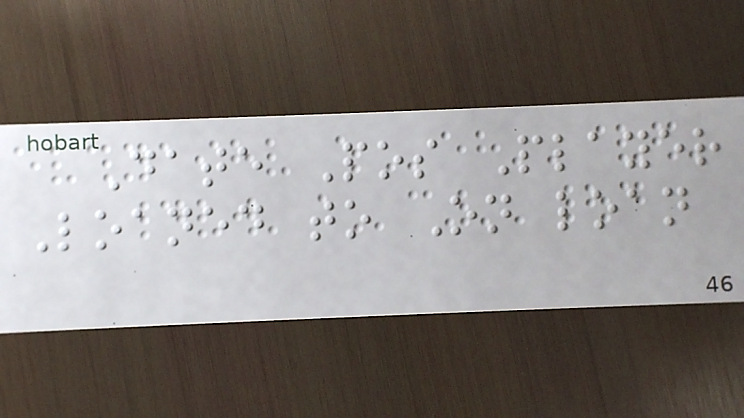Date Pos Player
Loaned to On loan
